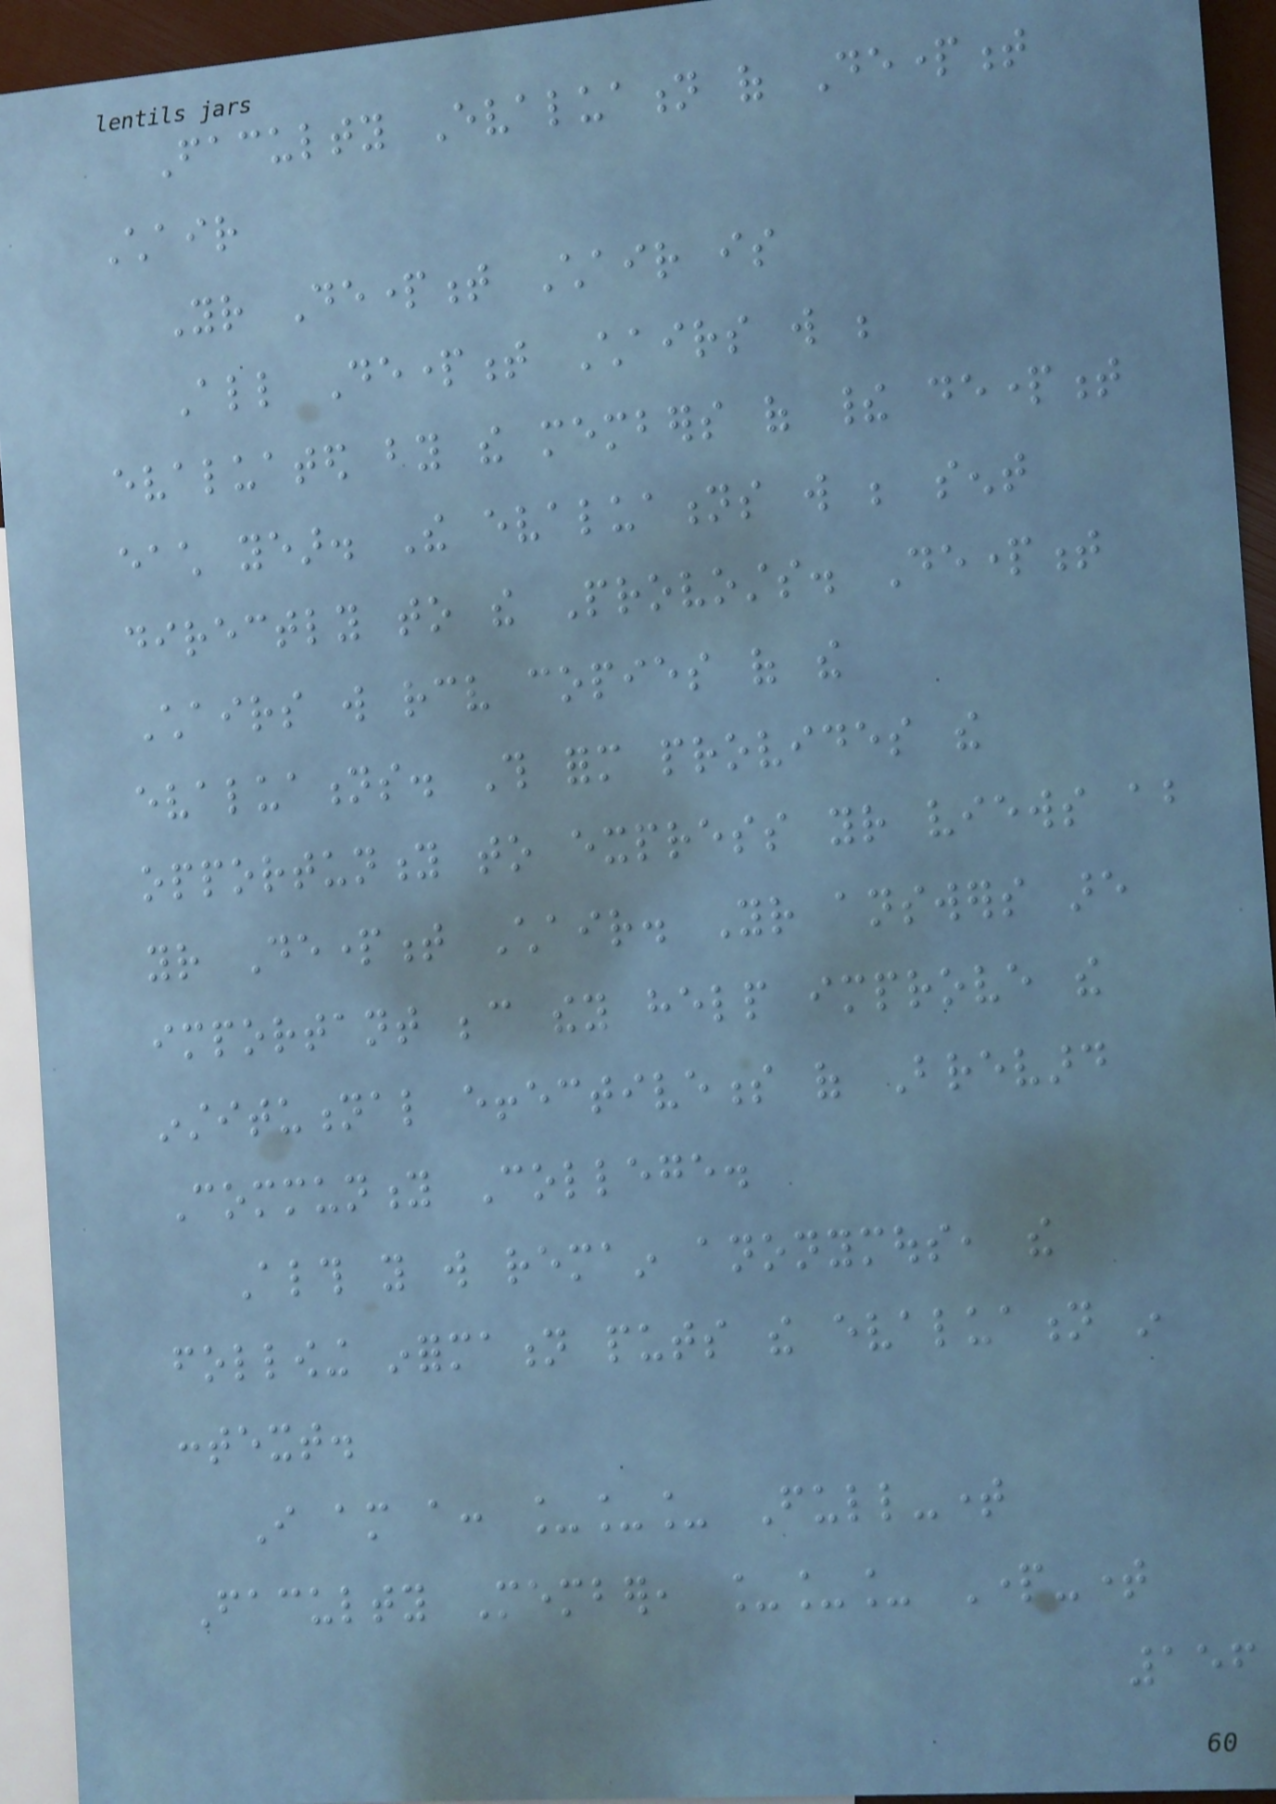Faculty Evaluation of Department
Chair
Your Department Chair is
All Department Chairs will be
evaluated by the members of their department
each year. The evaluations will be sent
directly to the Provosts. Department
Chairs will receive copies of the
evaluations. This form provides the
opportunity to express your views about
your Department Chair. Your answers are
important because they help improve the
institutional effectiveness of Brevard
Community College.
Although you will remain anonymous, the
following information puts the evaluation in
context.
I am a: ___ Full-time
Faculty Member, ___ Part-time
156
